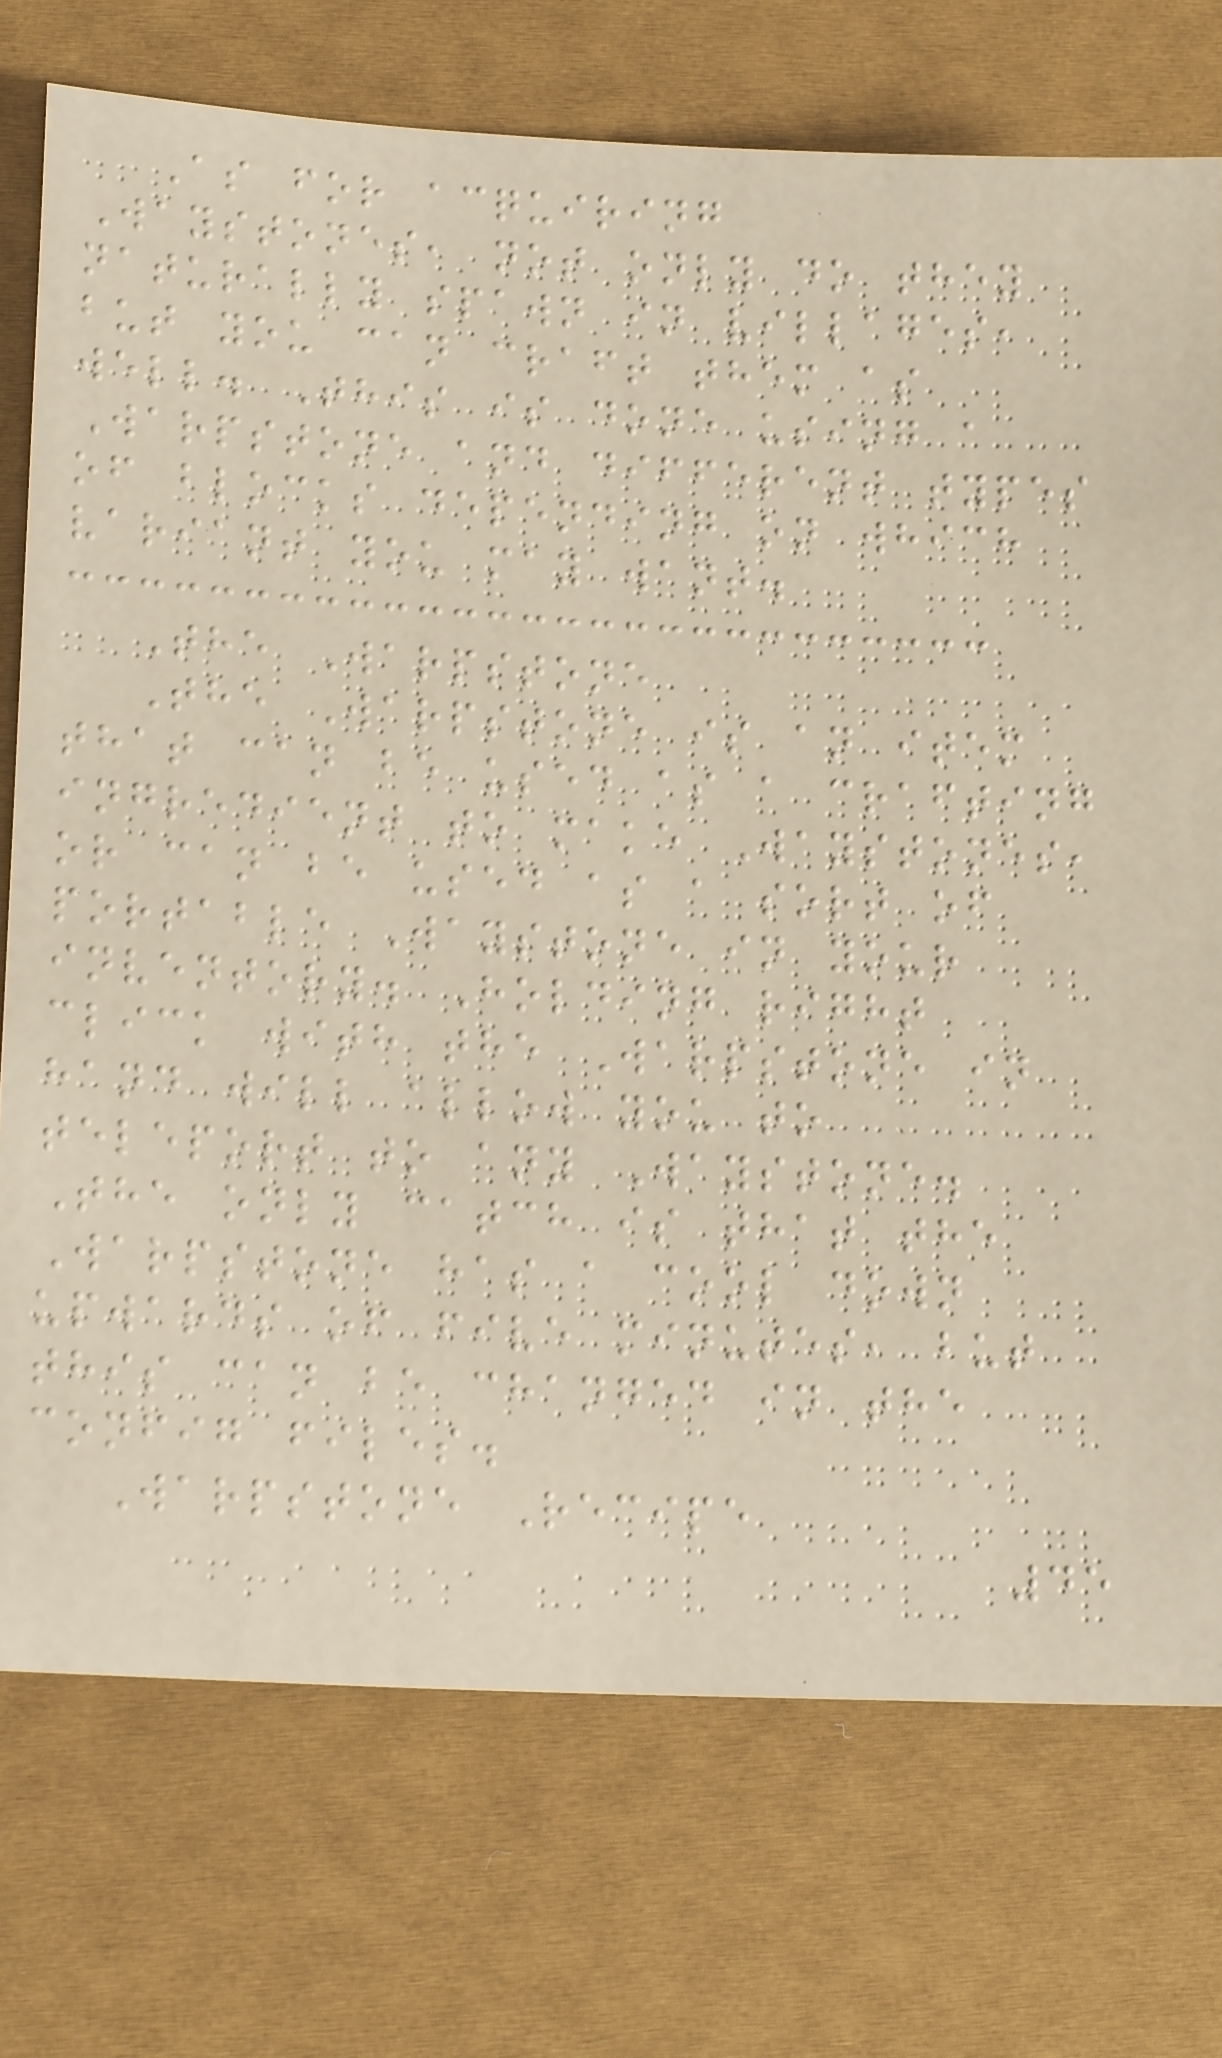As for acquiring
Waystones, not only do they
naturally spawn in villages,
but you can craft them as
well. This is done using a
Warpstone and different types
of blocks depending on which
variant you may want.
The Warpstone
The Warpstone is an item
that can be used as a crafting
ingredient to make Waystones,
or can be used as a sort of
portable Waystone in your
inventory. Holding right
click with the Warpstone in
hand will allow you to
teleport to any Waystone.
The only catch is that the
Warpstone has a cool down
upwards of five minutes, but
this can be changed in the
config files.
Warpstone Recipe
45
